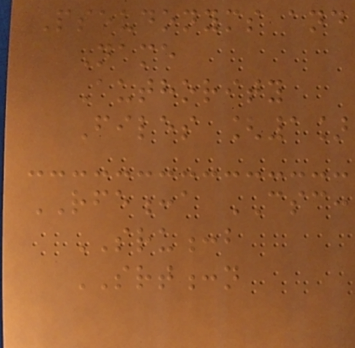Pseudonyms and
Name
Authority
Files [1]
RFE:a CSC:
SRU:b
SRT:n
